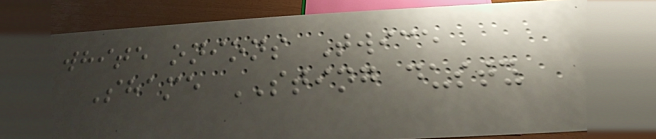white onions Twice
Shame STING dusty
